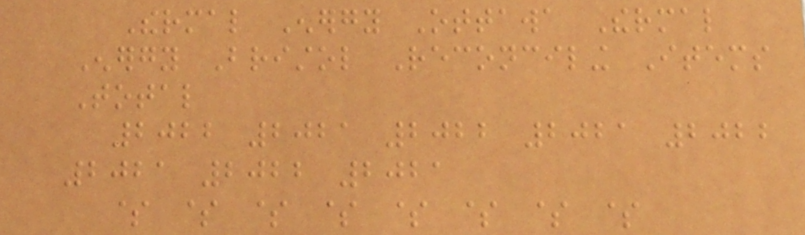Thermal Energy Ottawa Thermal
Energy Bristol Reconciling Items
Total
2022 2021 2022 2021 2022
2021 2022 2021
$ $ $ $ $ $ $ $
